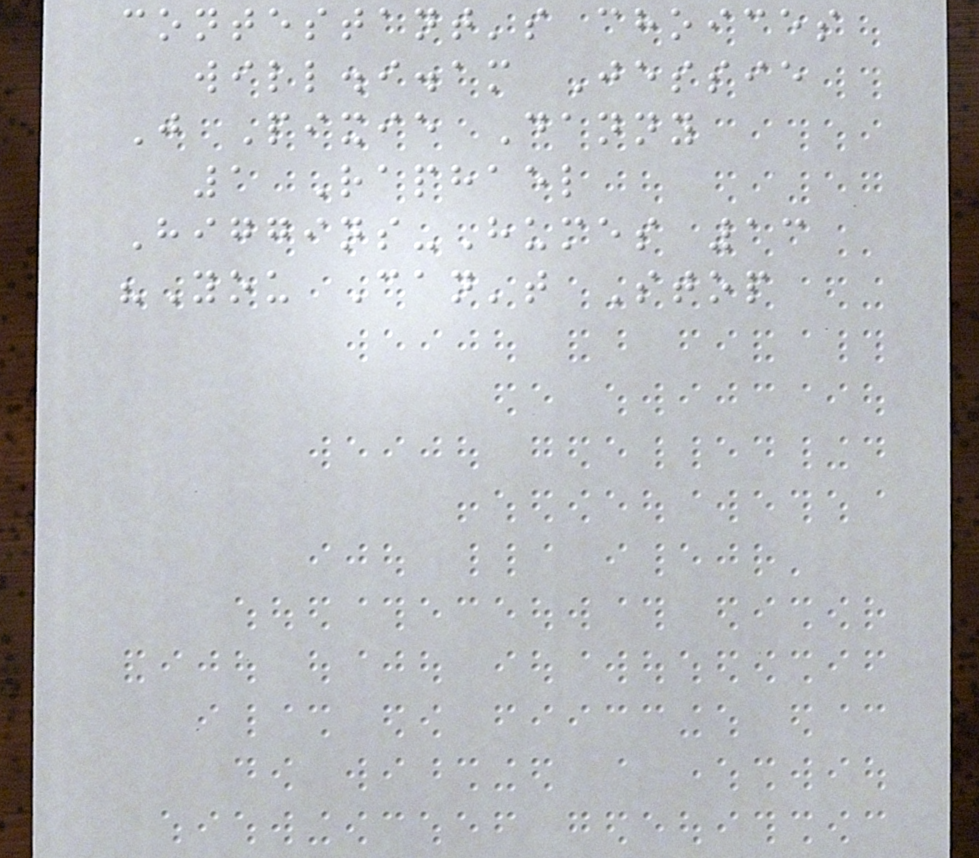contestant's choices
will.i.am Jessie
J Pixie Danny
1 Raphael
Higgins-Humes 13
"You Can't Stop
